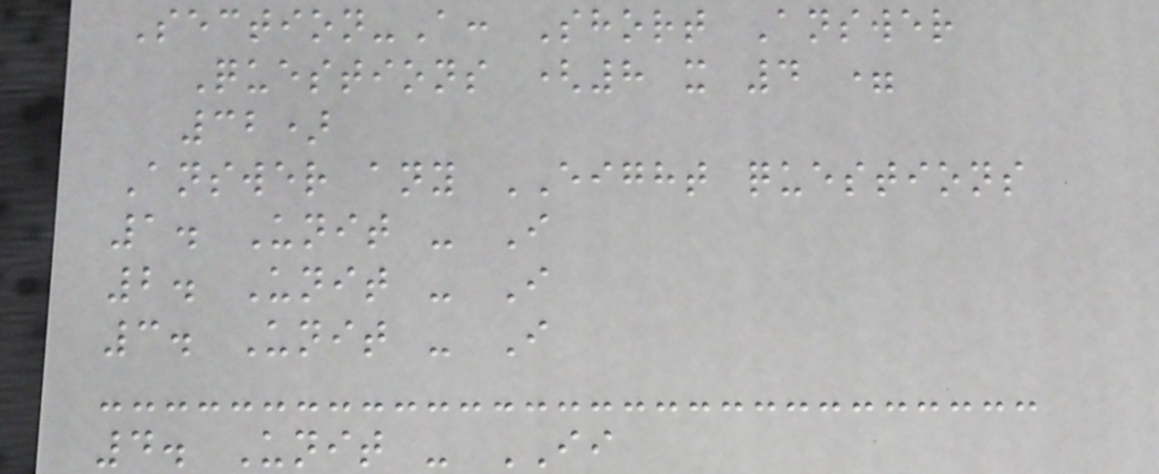Section-A: Short Answer
Questions (8 x 4 =
32)
Answer any EIGHT questions
1. Unit - I
2. Unit - I
3. Unit - I
4. Unit - II
